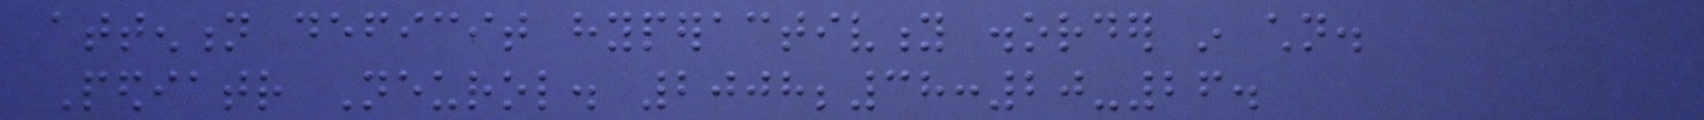attention deficit hyperactivity disorder in children.
Pediatr Neurol. 2008;38:20-26.
